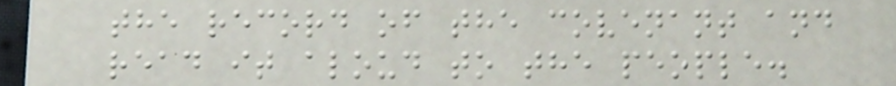the record of the covenant and
read it aloud to the people.
